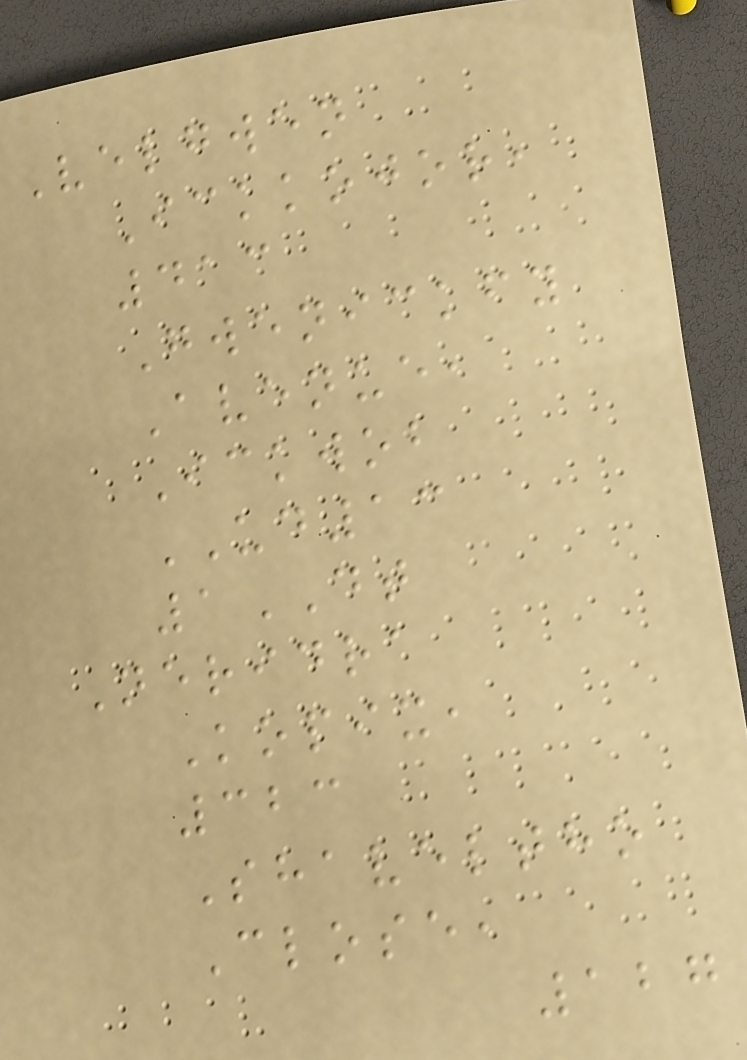Velgwen
Ickkojor,
413
Gwenickfy
Avenue,
Ickwob
UD13
1DT
Neridra
Kopix,
323
Shaveltho
Close,
127
